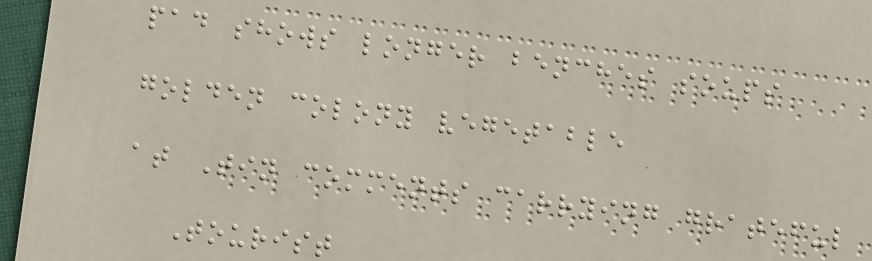pad shows longer benches soups
golden colony vegetable
at Tin comments carrying grateful
Tourist
